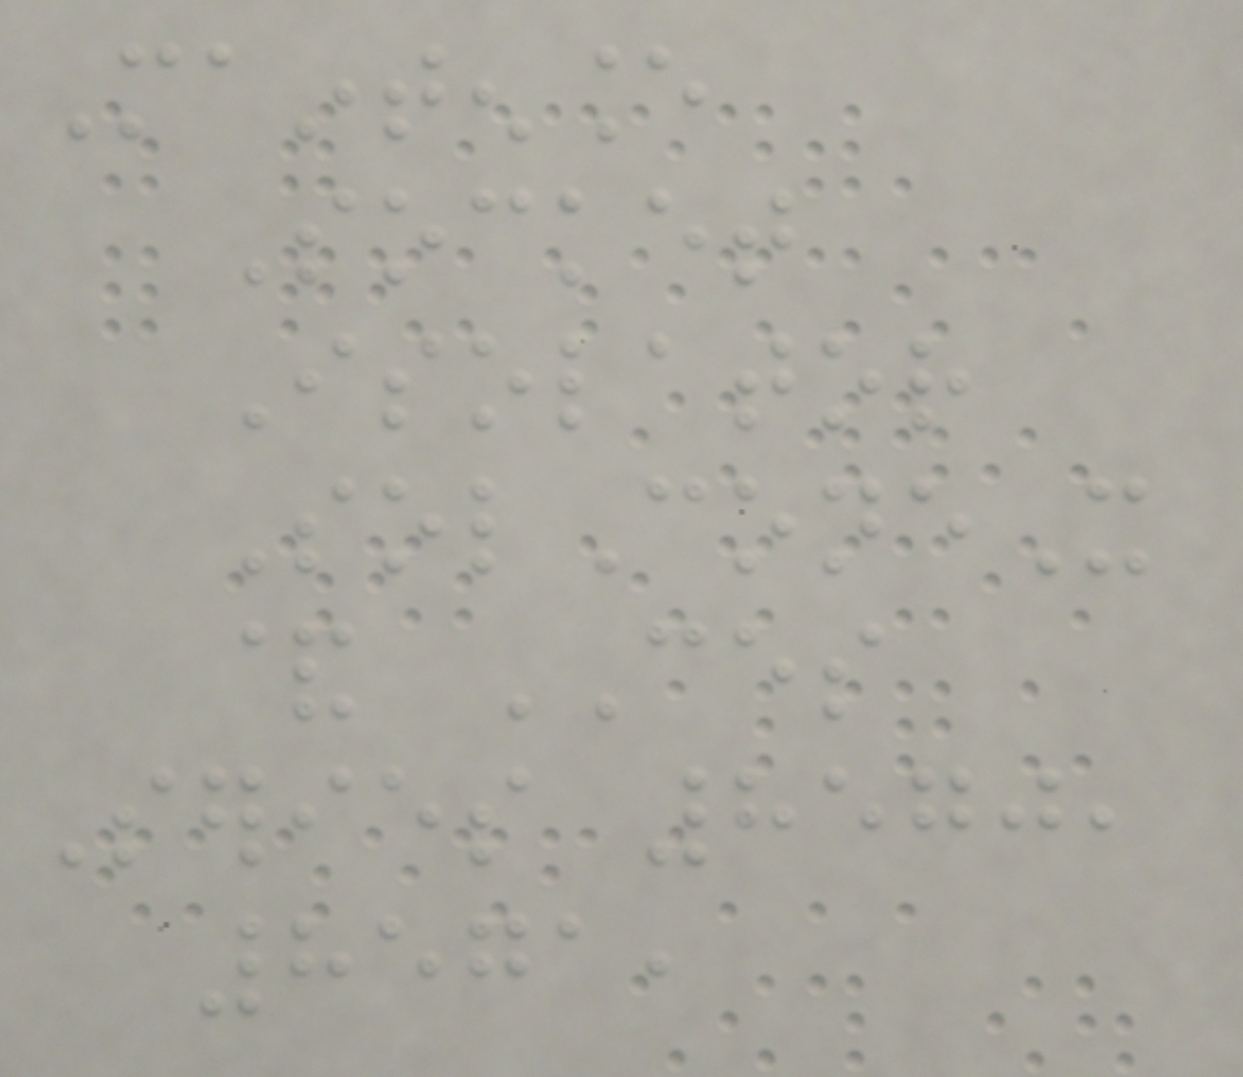Maintenance
Socket
Isolator
SolConeX
& CES
Series 8570,
8571,
